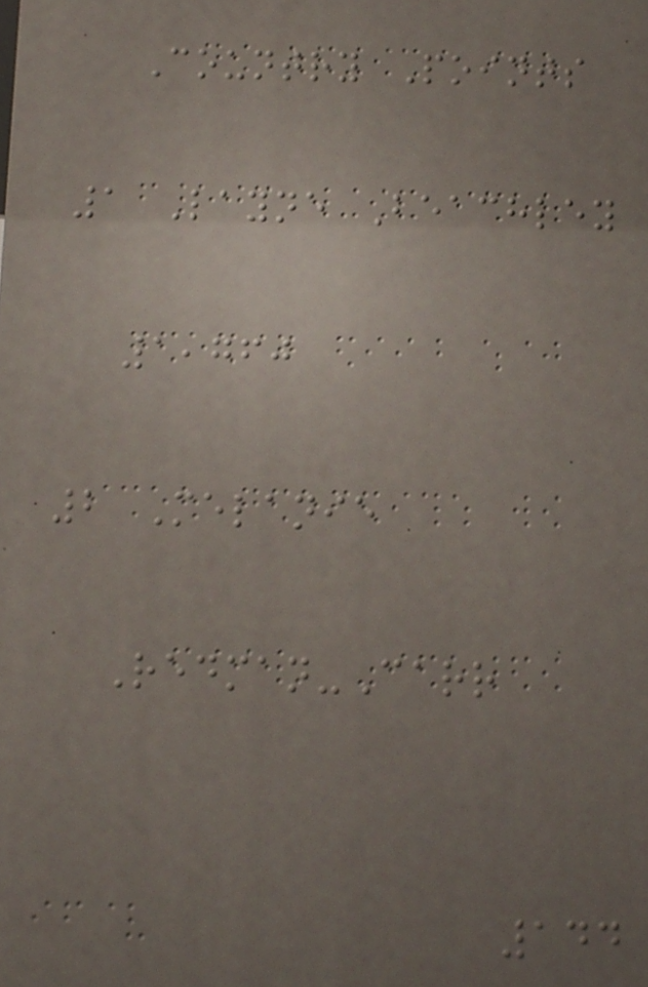Country Points
1 Layne Beachley
1,760
2 Melanie
Redman-Carr
144
